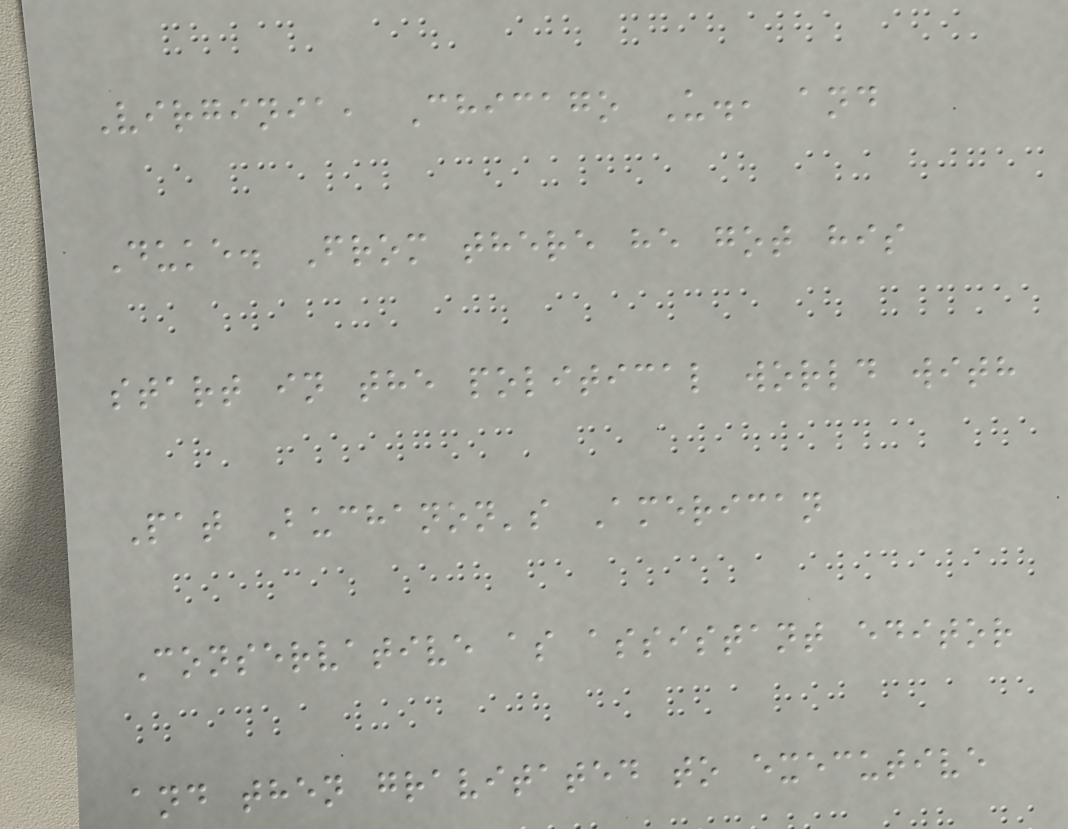Virginia, Chicago U., and
Duke. From there he got his
start in the political world with
Pat Buchanon's American
Conservative as assistant editor
and then gravitated to executive
